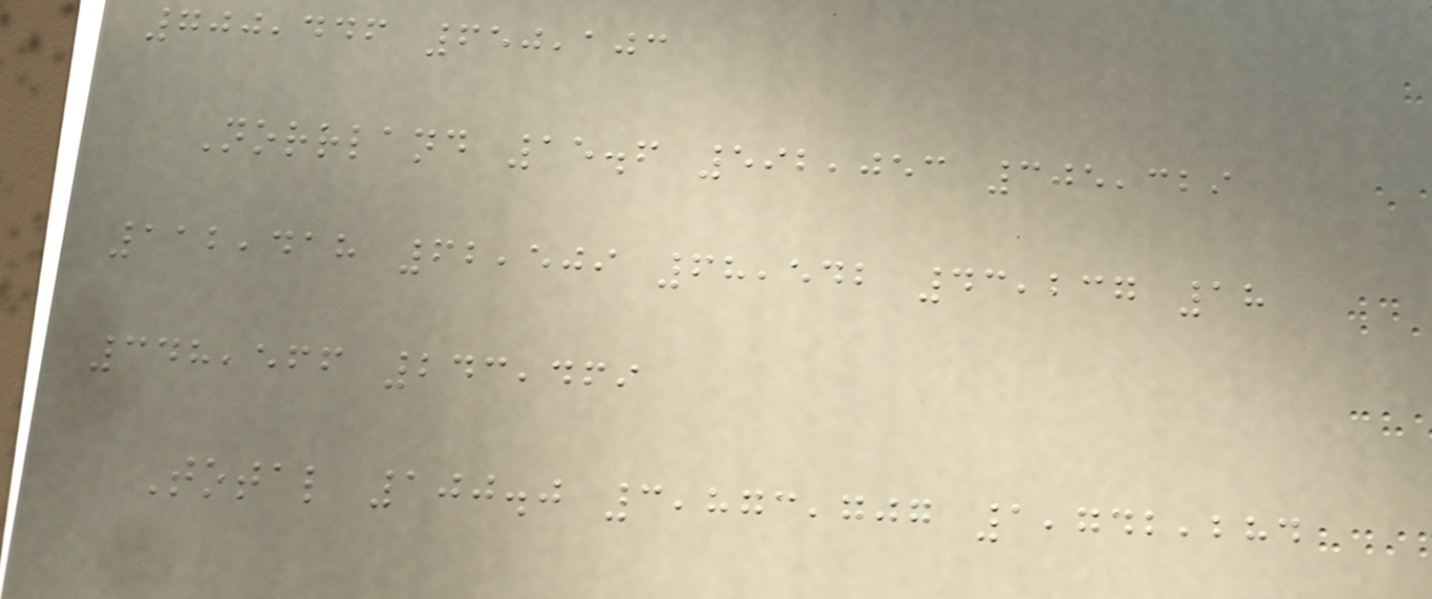700,446 650,103
Norrland 15.6 592,053 305,329
112,418 62,509 68,542 43,237 18
348,566 243,469
Total 100.0 3,873,707 1,742,284
